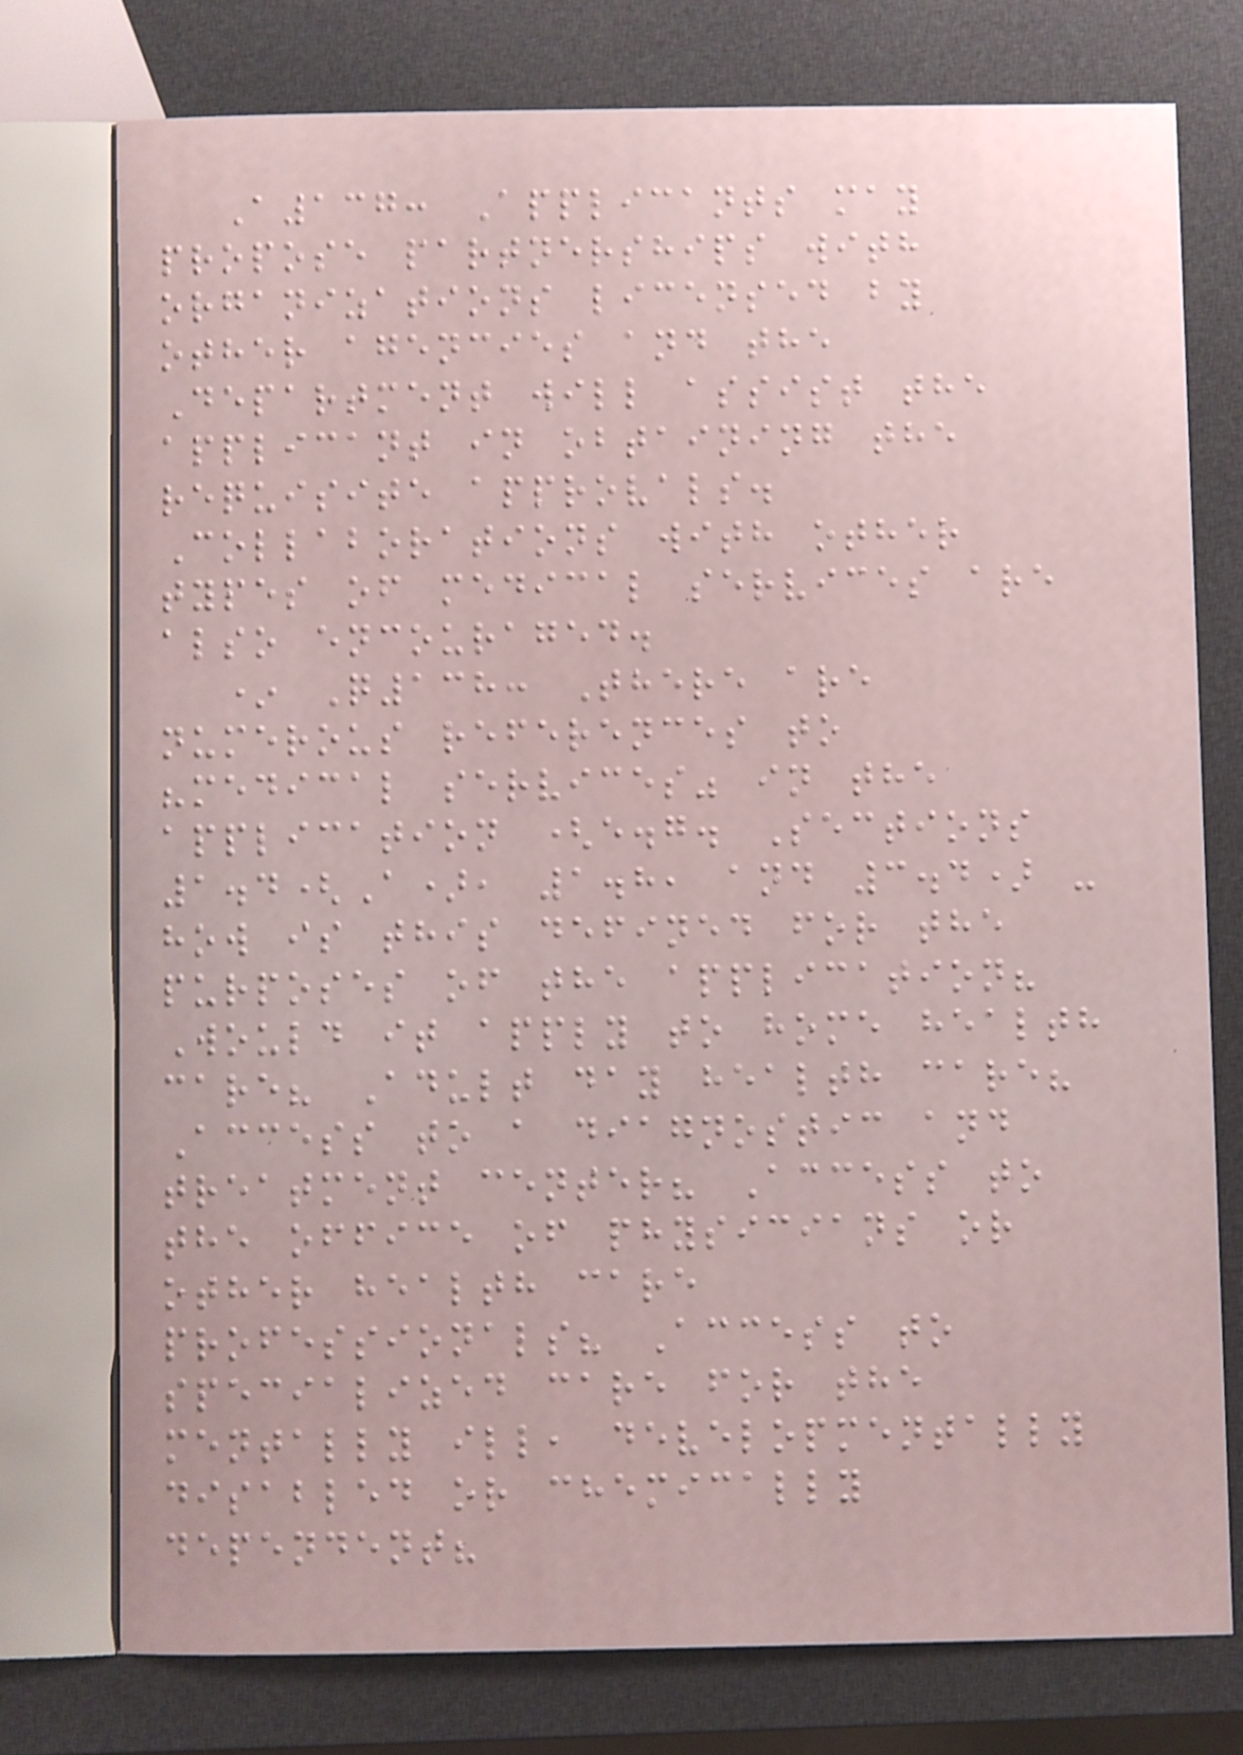A137: Applicants may
propose partnerships with
organizations licensed by
other agencies and the
Department will assist the
applicant in obtaining the
requisite approvals.
Collaborations with other
types of medical services are
also encouraged.
* Q138: There are
numerous references to
"medical services" in the
application (e.g. Sections
1.4(A), 1.8, and 3.4) -
how is this defined for the
purposes of the application?
Would it apply to home health
care? Adult day health care?
Access to a diagnostic and
treatment center? Access to
the office of physicians or
other health care
professionals? Access to
specialized care for the
mentally ill, developmentally
disabled or chemically
dependent?
